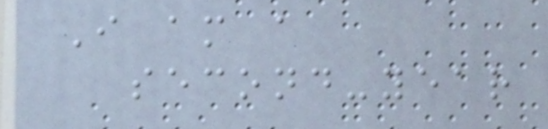I am a
second-year
